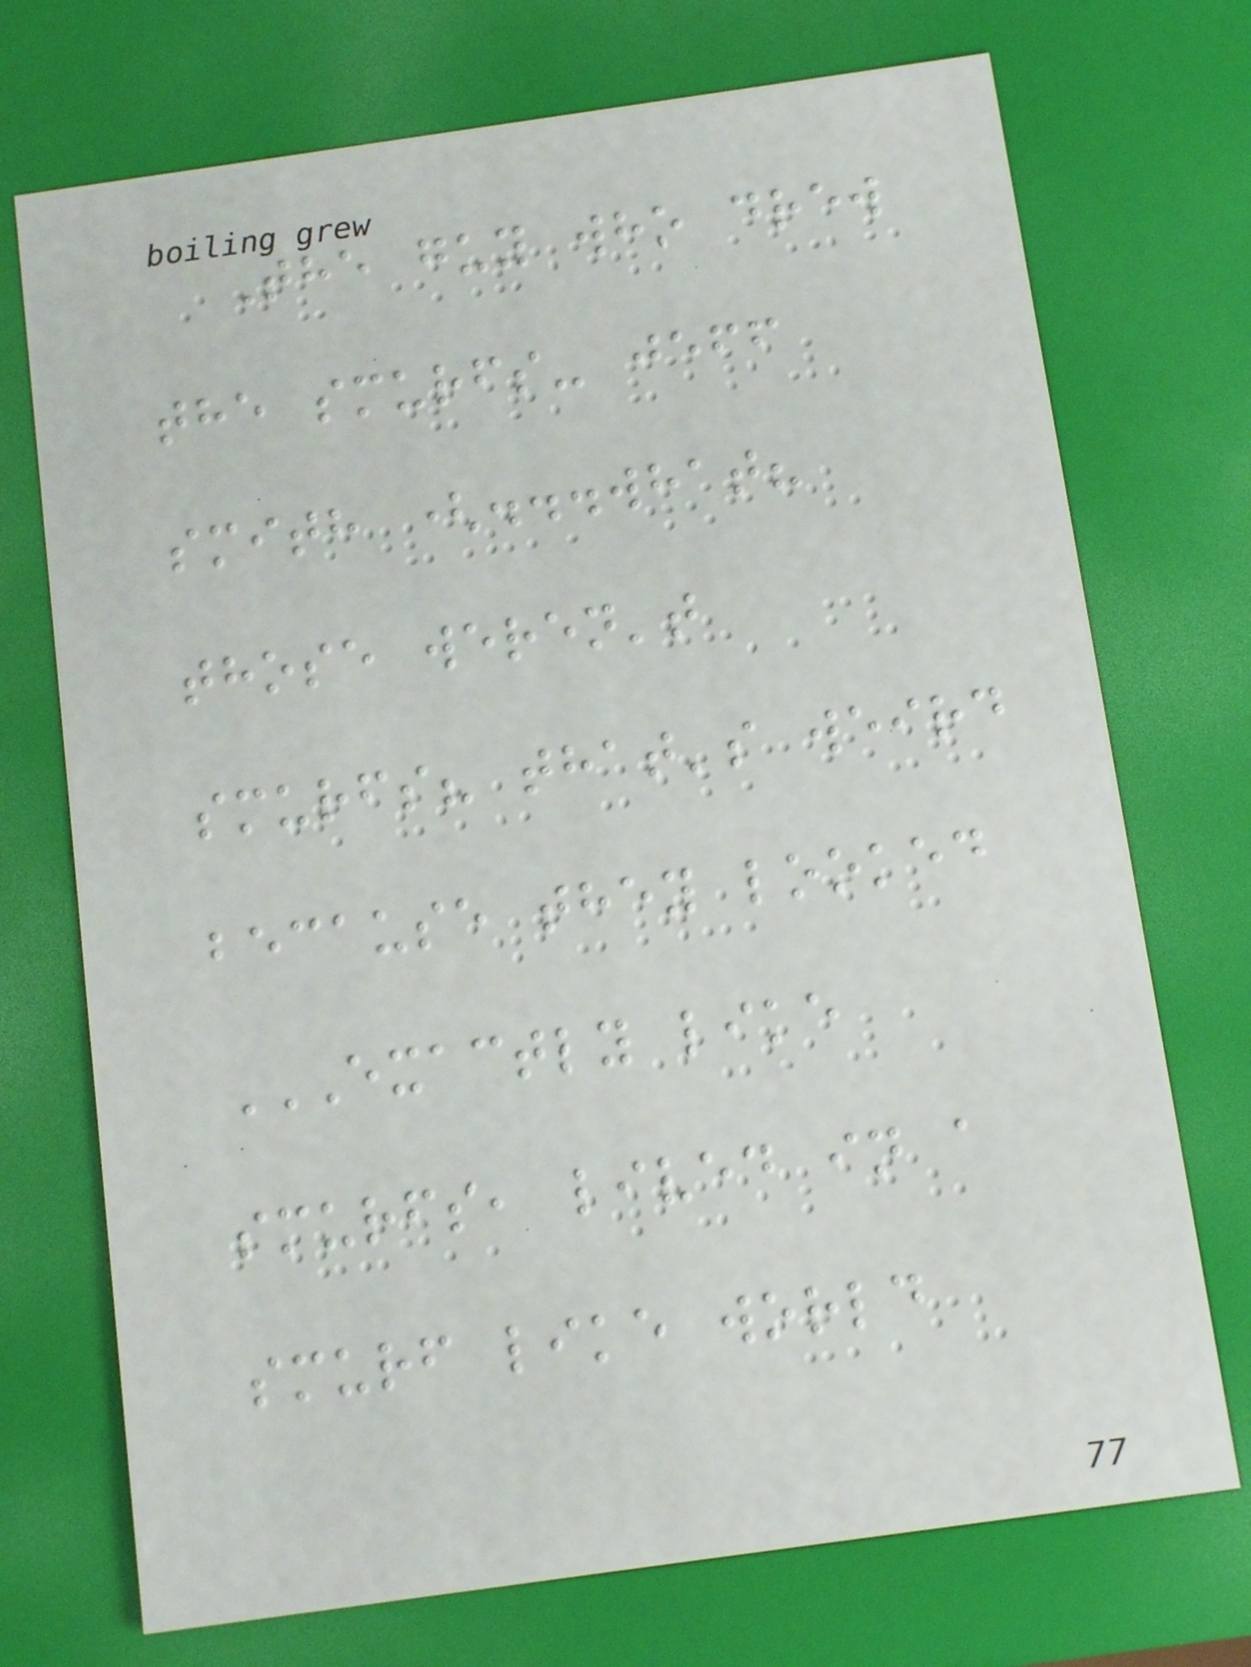The guy who drew
the smurfs- jeff
smith (...what?
those weren't
smurfs? that's weird
because they looked
EXACTLY LIKE
SMURFS, LIVED IN A
SMURF LIKE WORLD
